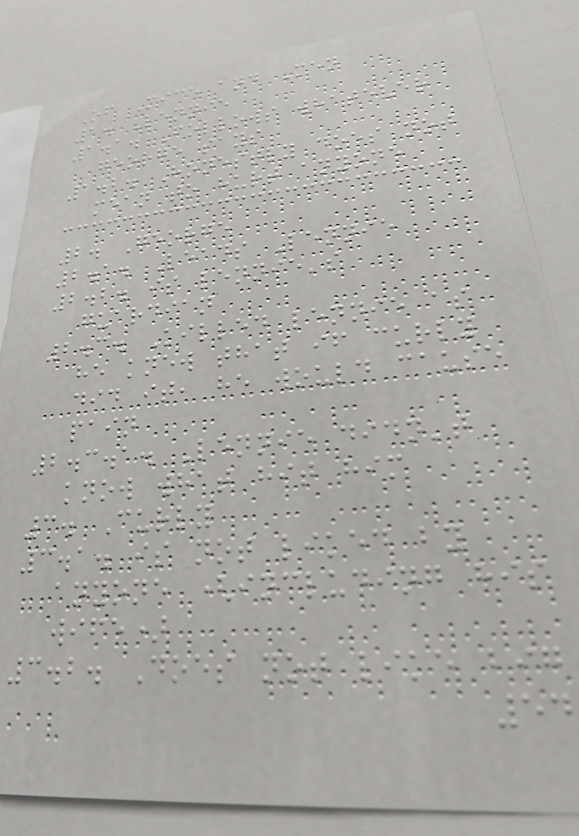Of Mice and Men
1. Lennie
1.1. Follows whatever
george says
1.2. Honestly does not
mean to hurt anyone
2. George
2.1. Leads Lennie
2.2. is lennie's
guardian
2.3. Killed lennie as
he knew that if curly
did it, he would cause
pain
2.3.1. Lennie didn't
know what hit him
3. Curly
3.1. is not liked by
anyone (including his
wife)
3.2. Does not like big
54
